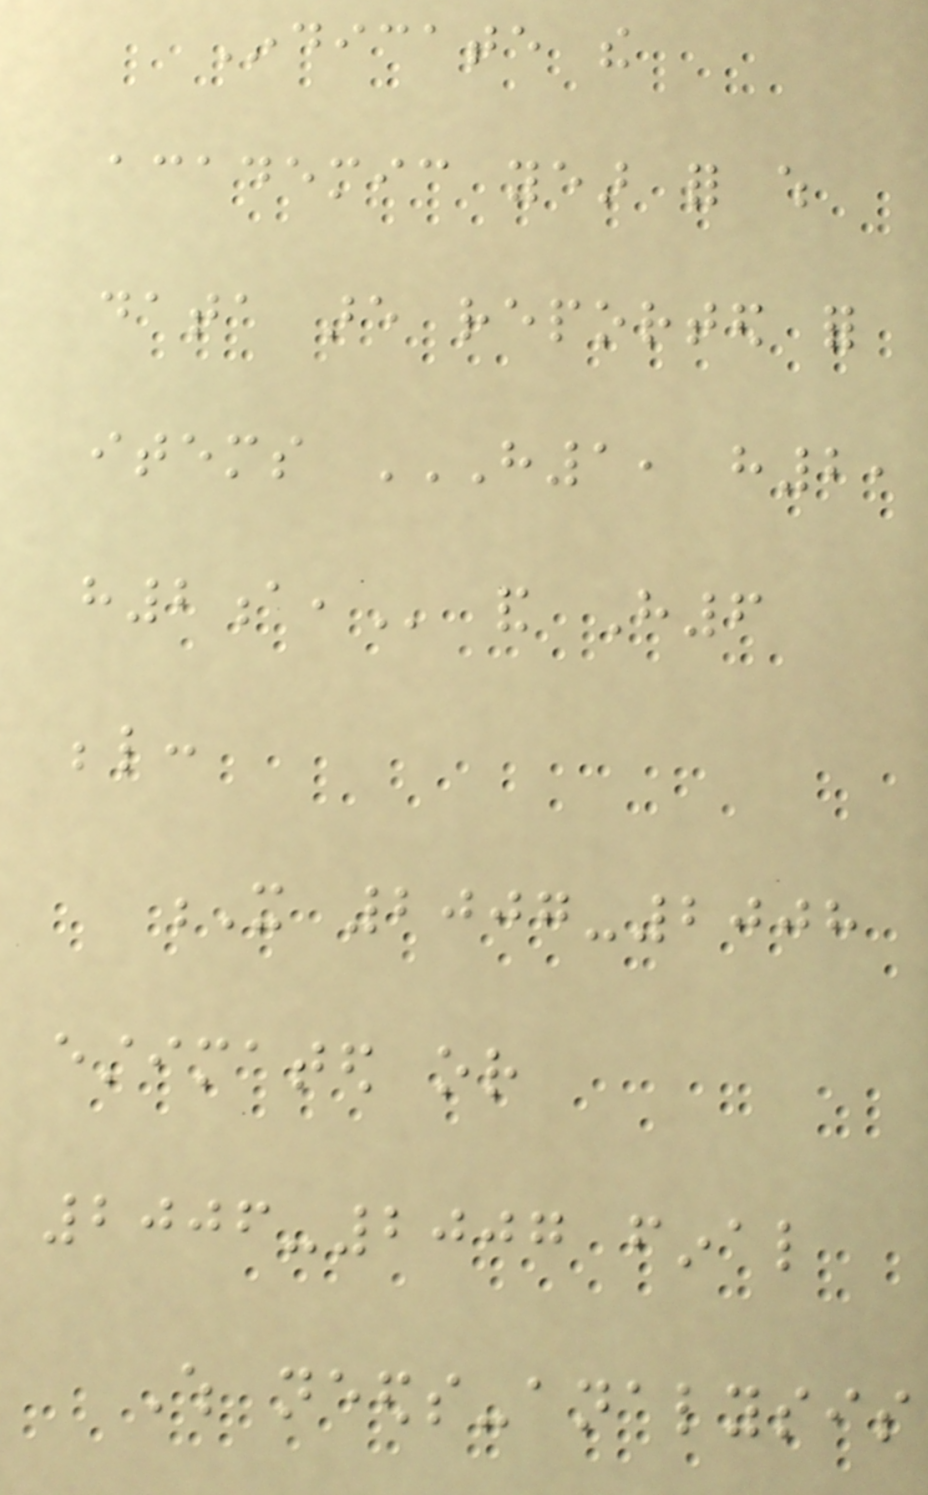Indicate the
academic year for which
data are reported for
items H1, H2,
H2A, and H6
below:
X 2007-2008
estimated or
2006-2007 final
Which needs-analysis
